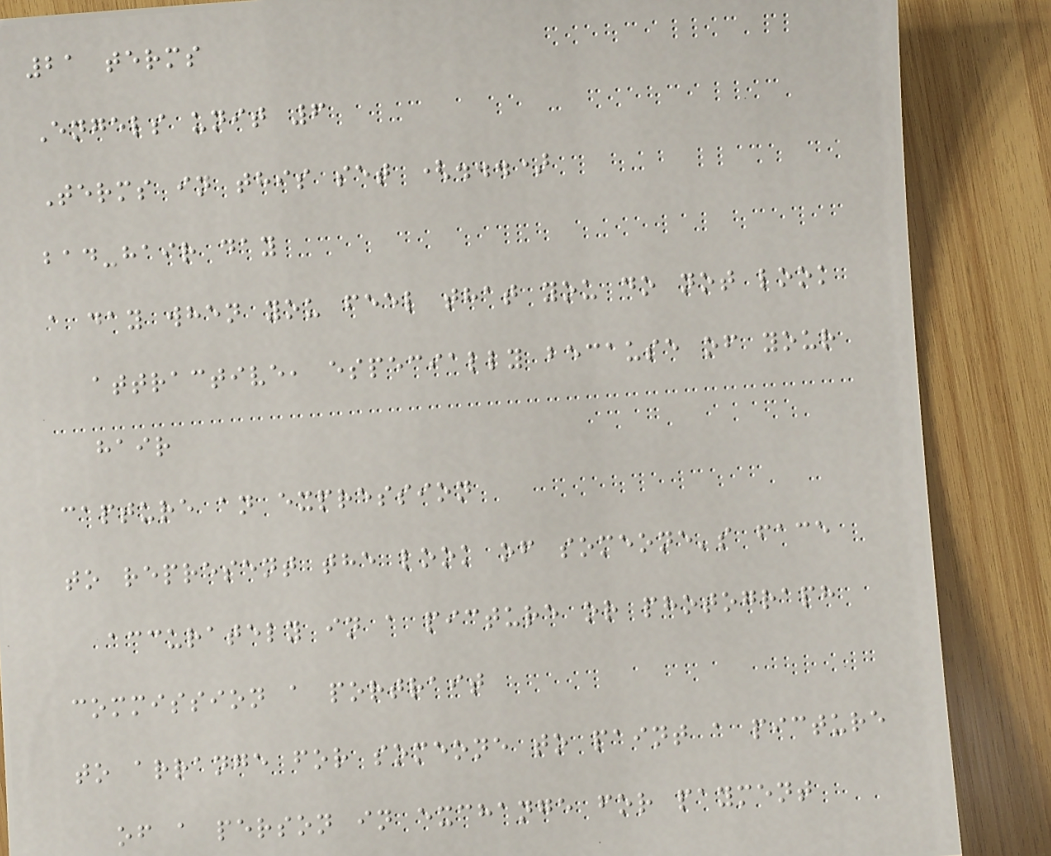21 terms
Engels unit 6
Terms in this set (...)
bad-hair day
a day when you feel that you do not look
attractive, especially because of your
hair
capture an expression
to represent the look of someone's face
accurately in a picture or photograph
commission a portrait
to arrange for someone to paint a picture
of a person in exchange for payment
